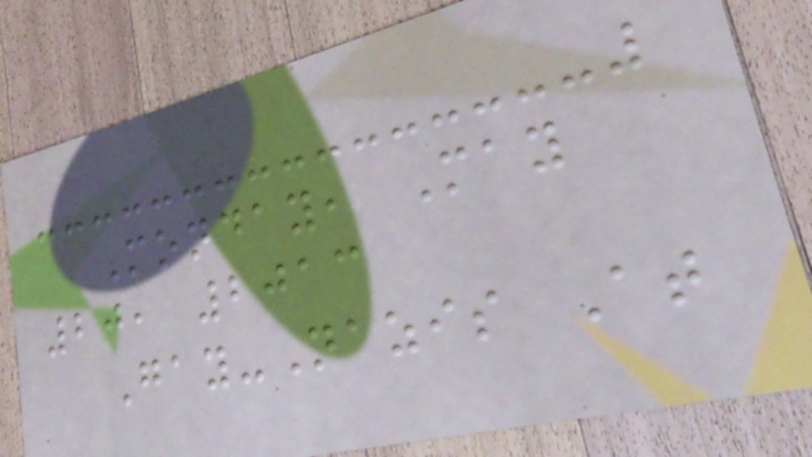Monday, May
20, 2013
Gay-Nazis At
